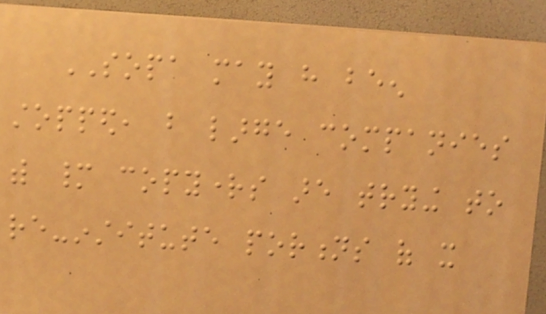SOPA may have been
stopped, but large companies
with many copyrights are trying to
re-institute portions of it
